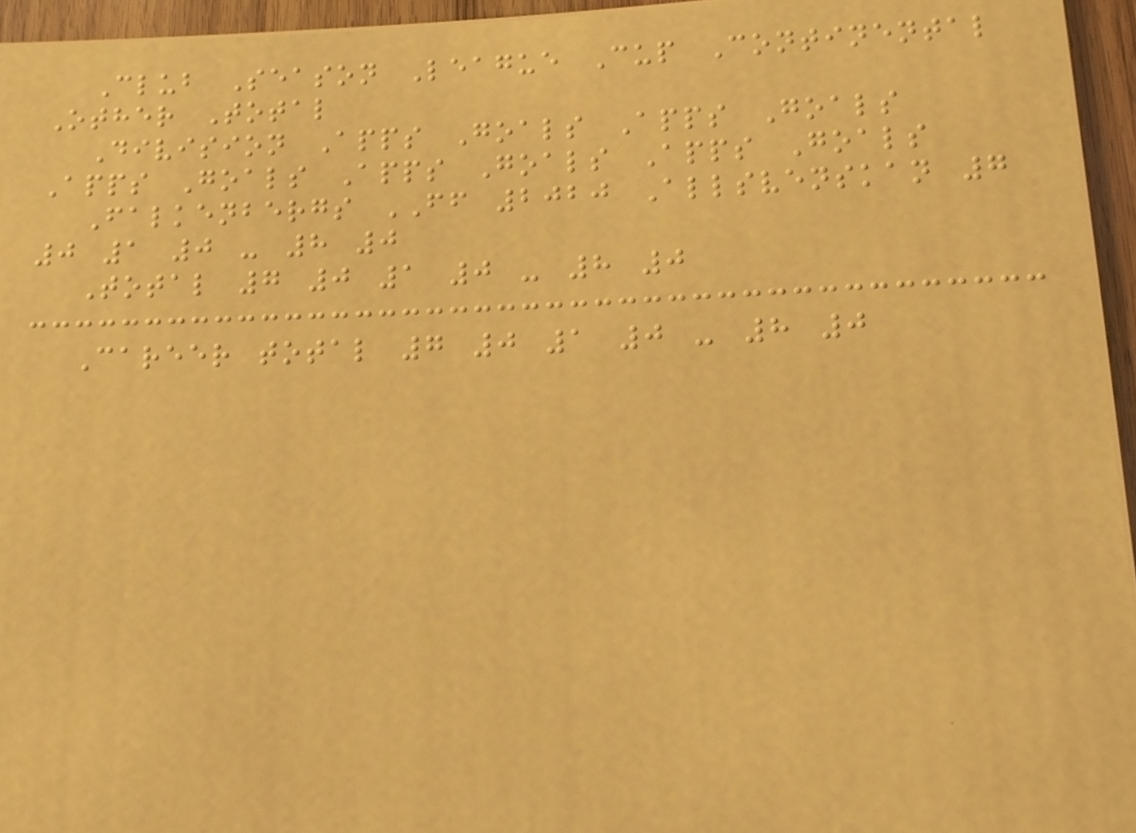Club Season League Cup Continental
Other Total
Division Apps Goals Apps Goals
Apps Goals Apps Goals Apps Goals
Falkenbergs FF 2020 Allsvenskan 7
0 1 0 - 8 0
Total 7 0 1 0 - 8 0
Career total 7 0 1 0 - 8 0
